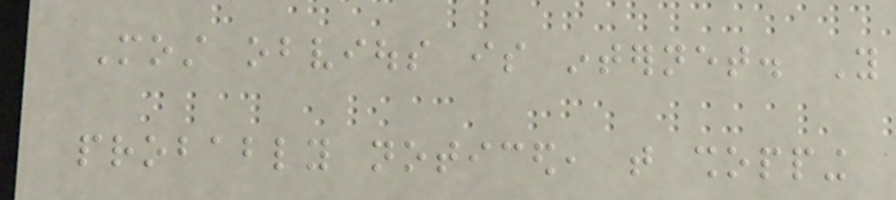Most obvious is internet. You
probably noticed, that shopping
